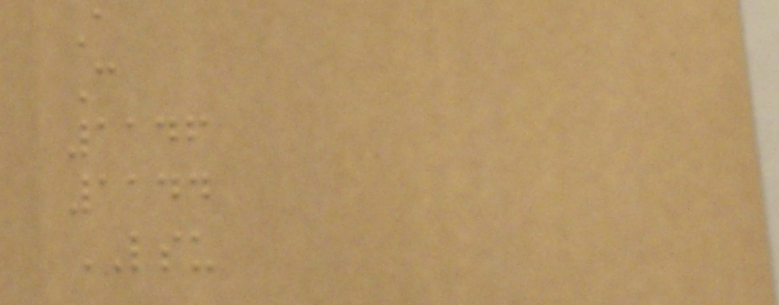A
C
1146
1144
LSU
